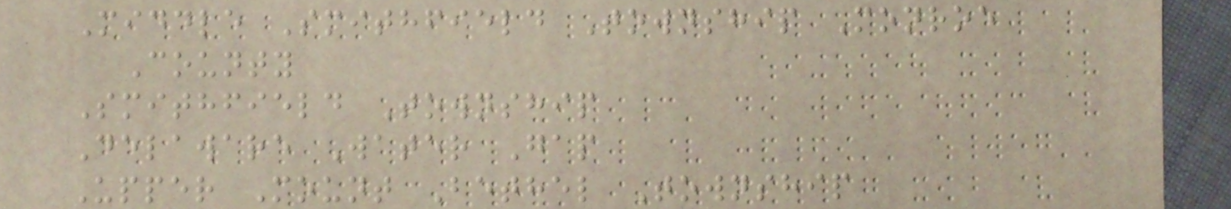Middle Smithfield Township Monroe
County
Smithfield Township
Delaware Water Gap
Upper Mount Bethel Township
